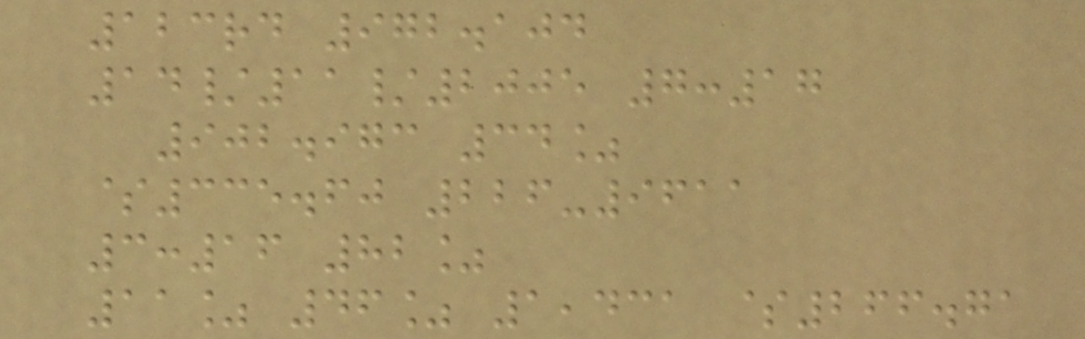123rd 972.104
14/11/2005 7:17
902.973 34%
$335.60 226-9611
3:16 82%
11% 46% 1,431 $266.71
